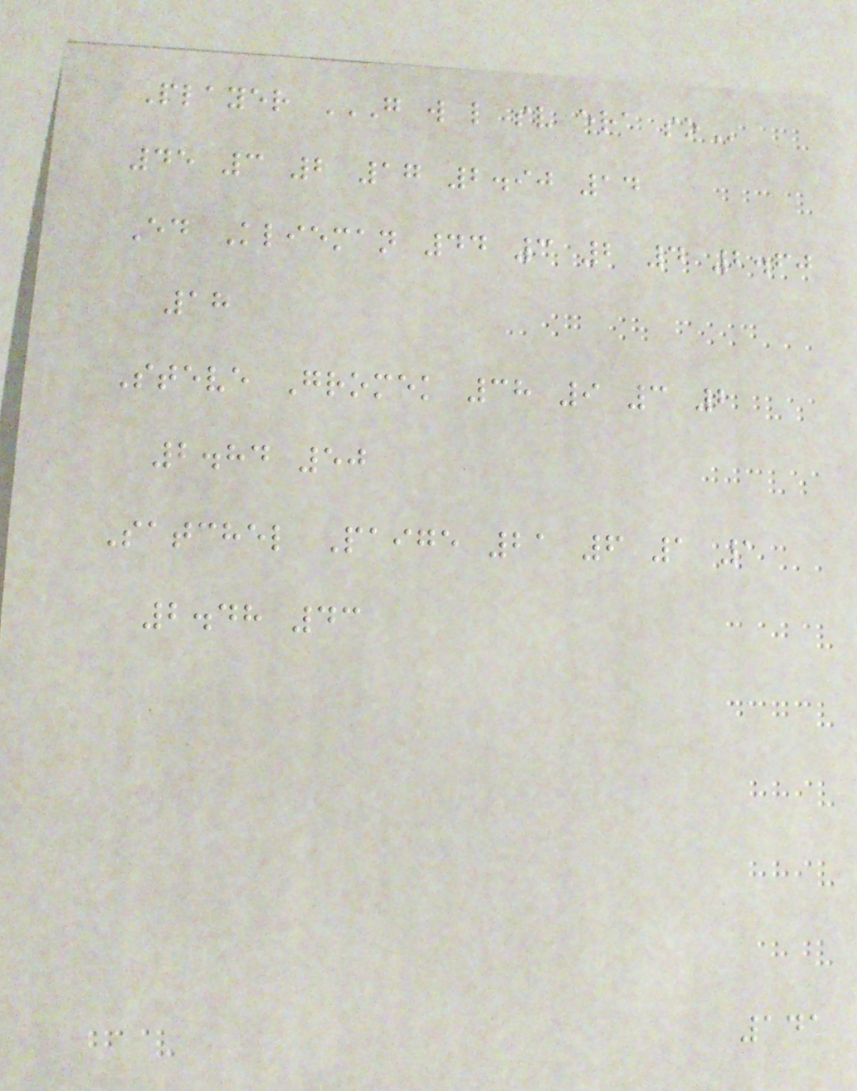Player G W L SV ERA SO
45 3 2 17 2.90 14
Ed Klieman 44 3 2 4 2.60
18
Steve Gromek 38 9 3 2
2.84 50
Satchel Paige 21 6 1 1
2.48 43
141
